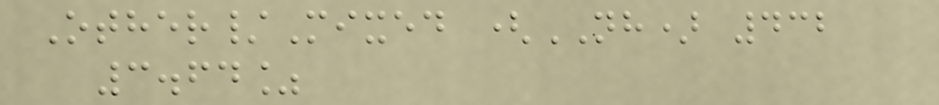Other/Mixed (NH) 432
3.64%
